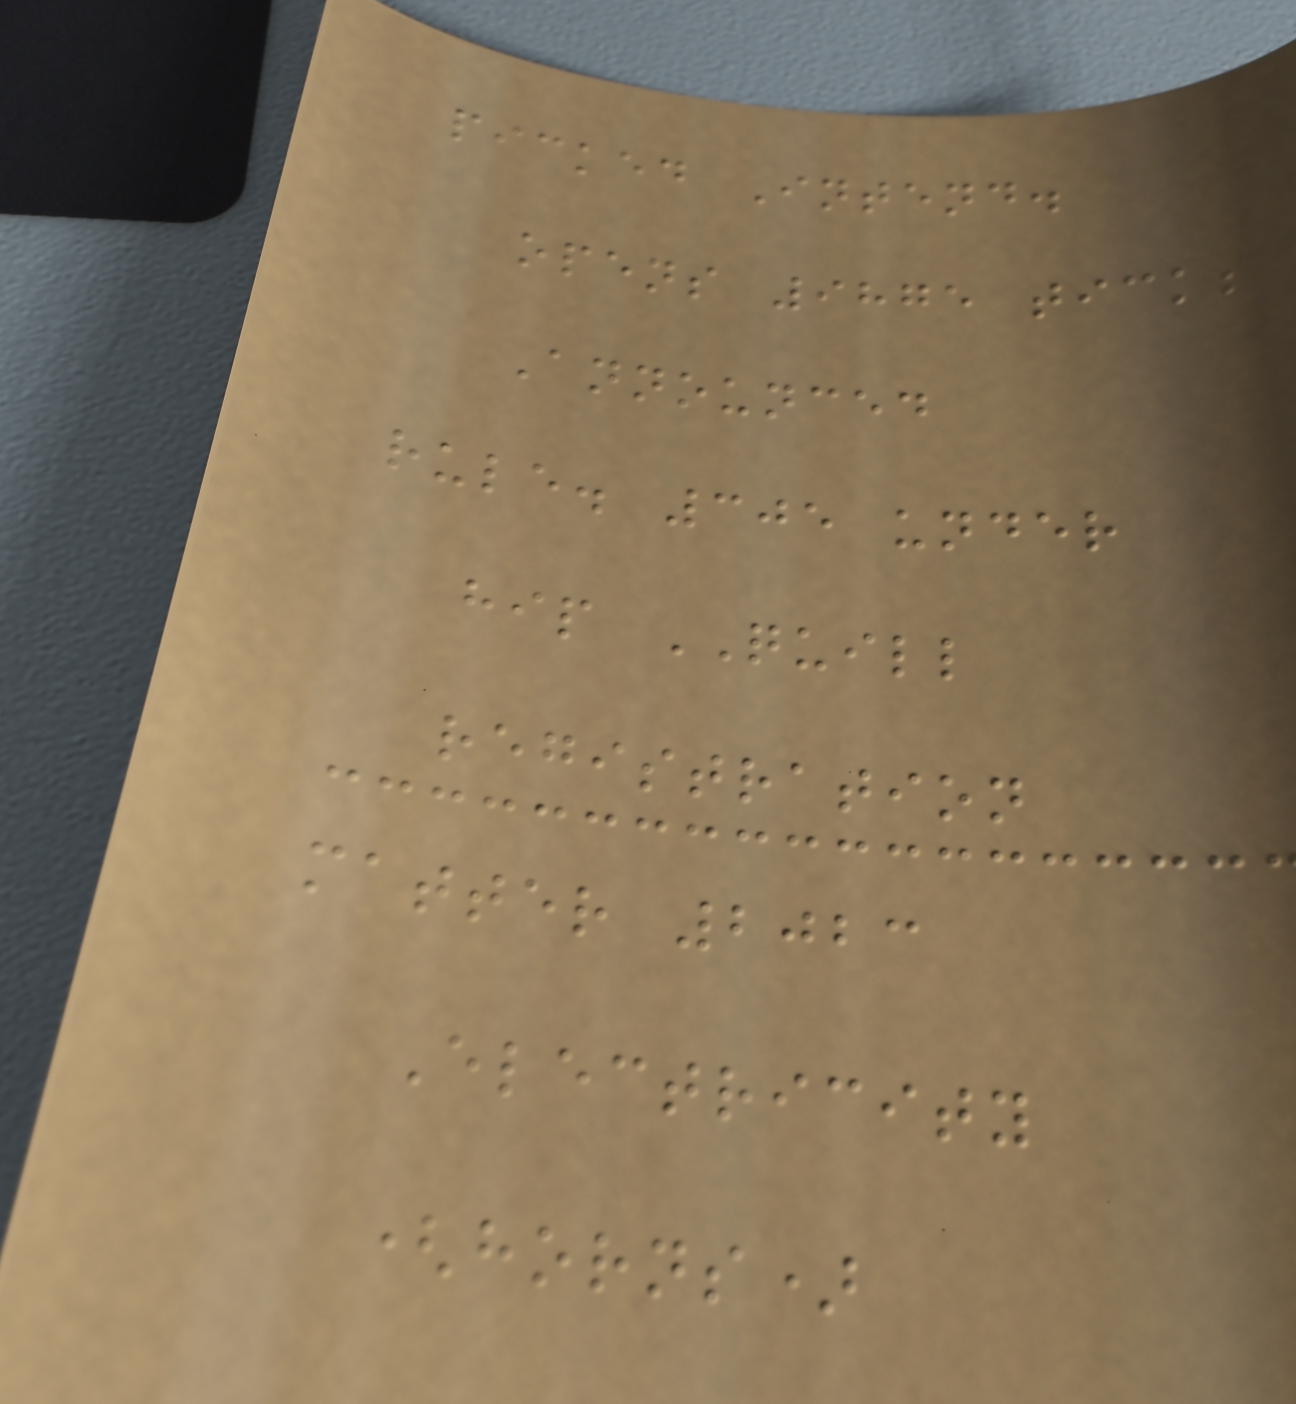picked Intend.
opens 9875 ticks
Announced
rule. 305 under
hip QUILL
registration
matter 2023
Electricity
(horns)
